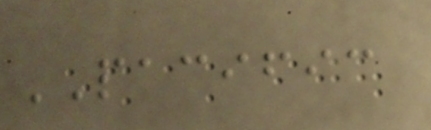PACIFIC
